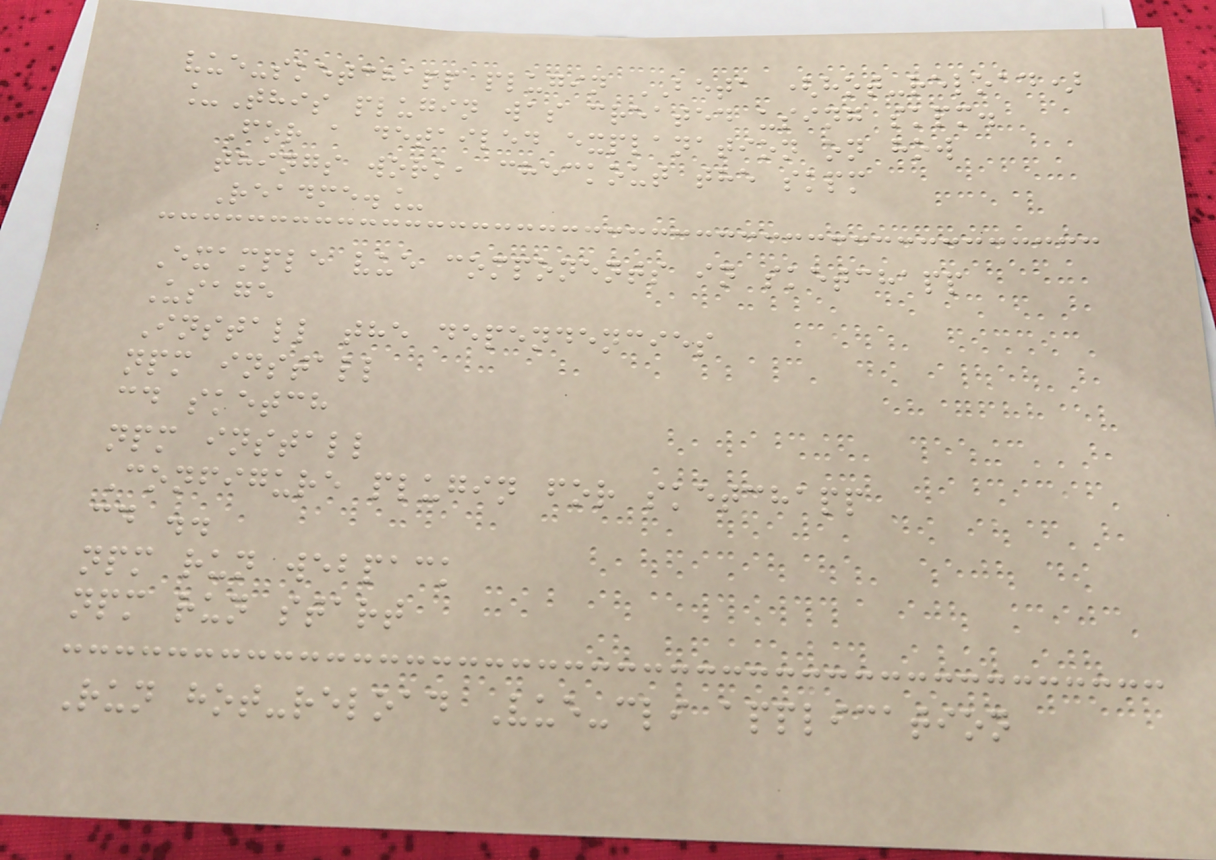vue-sketchapp plugin BETA (hot-reload)
_This plugin was created using skpm.
For a detailed explanation on how
things work, checkout the skpm
Readme._
Example vue components in sketchapp
Usage
Install the dependencies
npm install
cd sketch
npm install
Configure plugin for sketchapp
cd ..
npm run webpack
npm run start
Run hot-reload Vue-cli application
